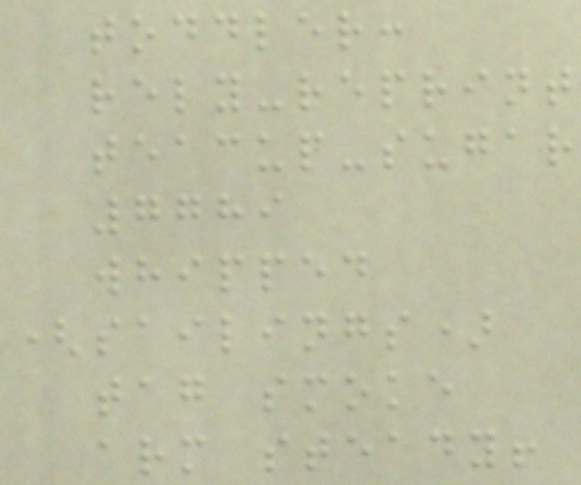toddler:
rely-reprint
teacup-sugar
7789
whipped
(sailings)
tag smoke
arm steady!
